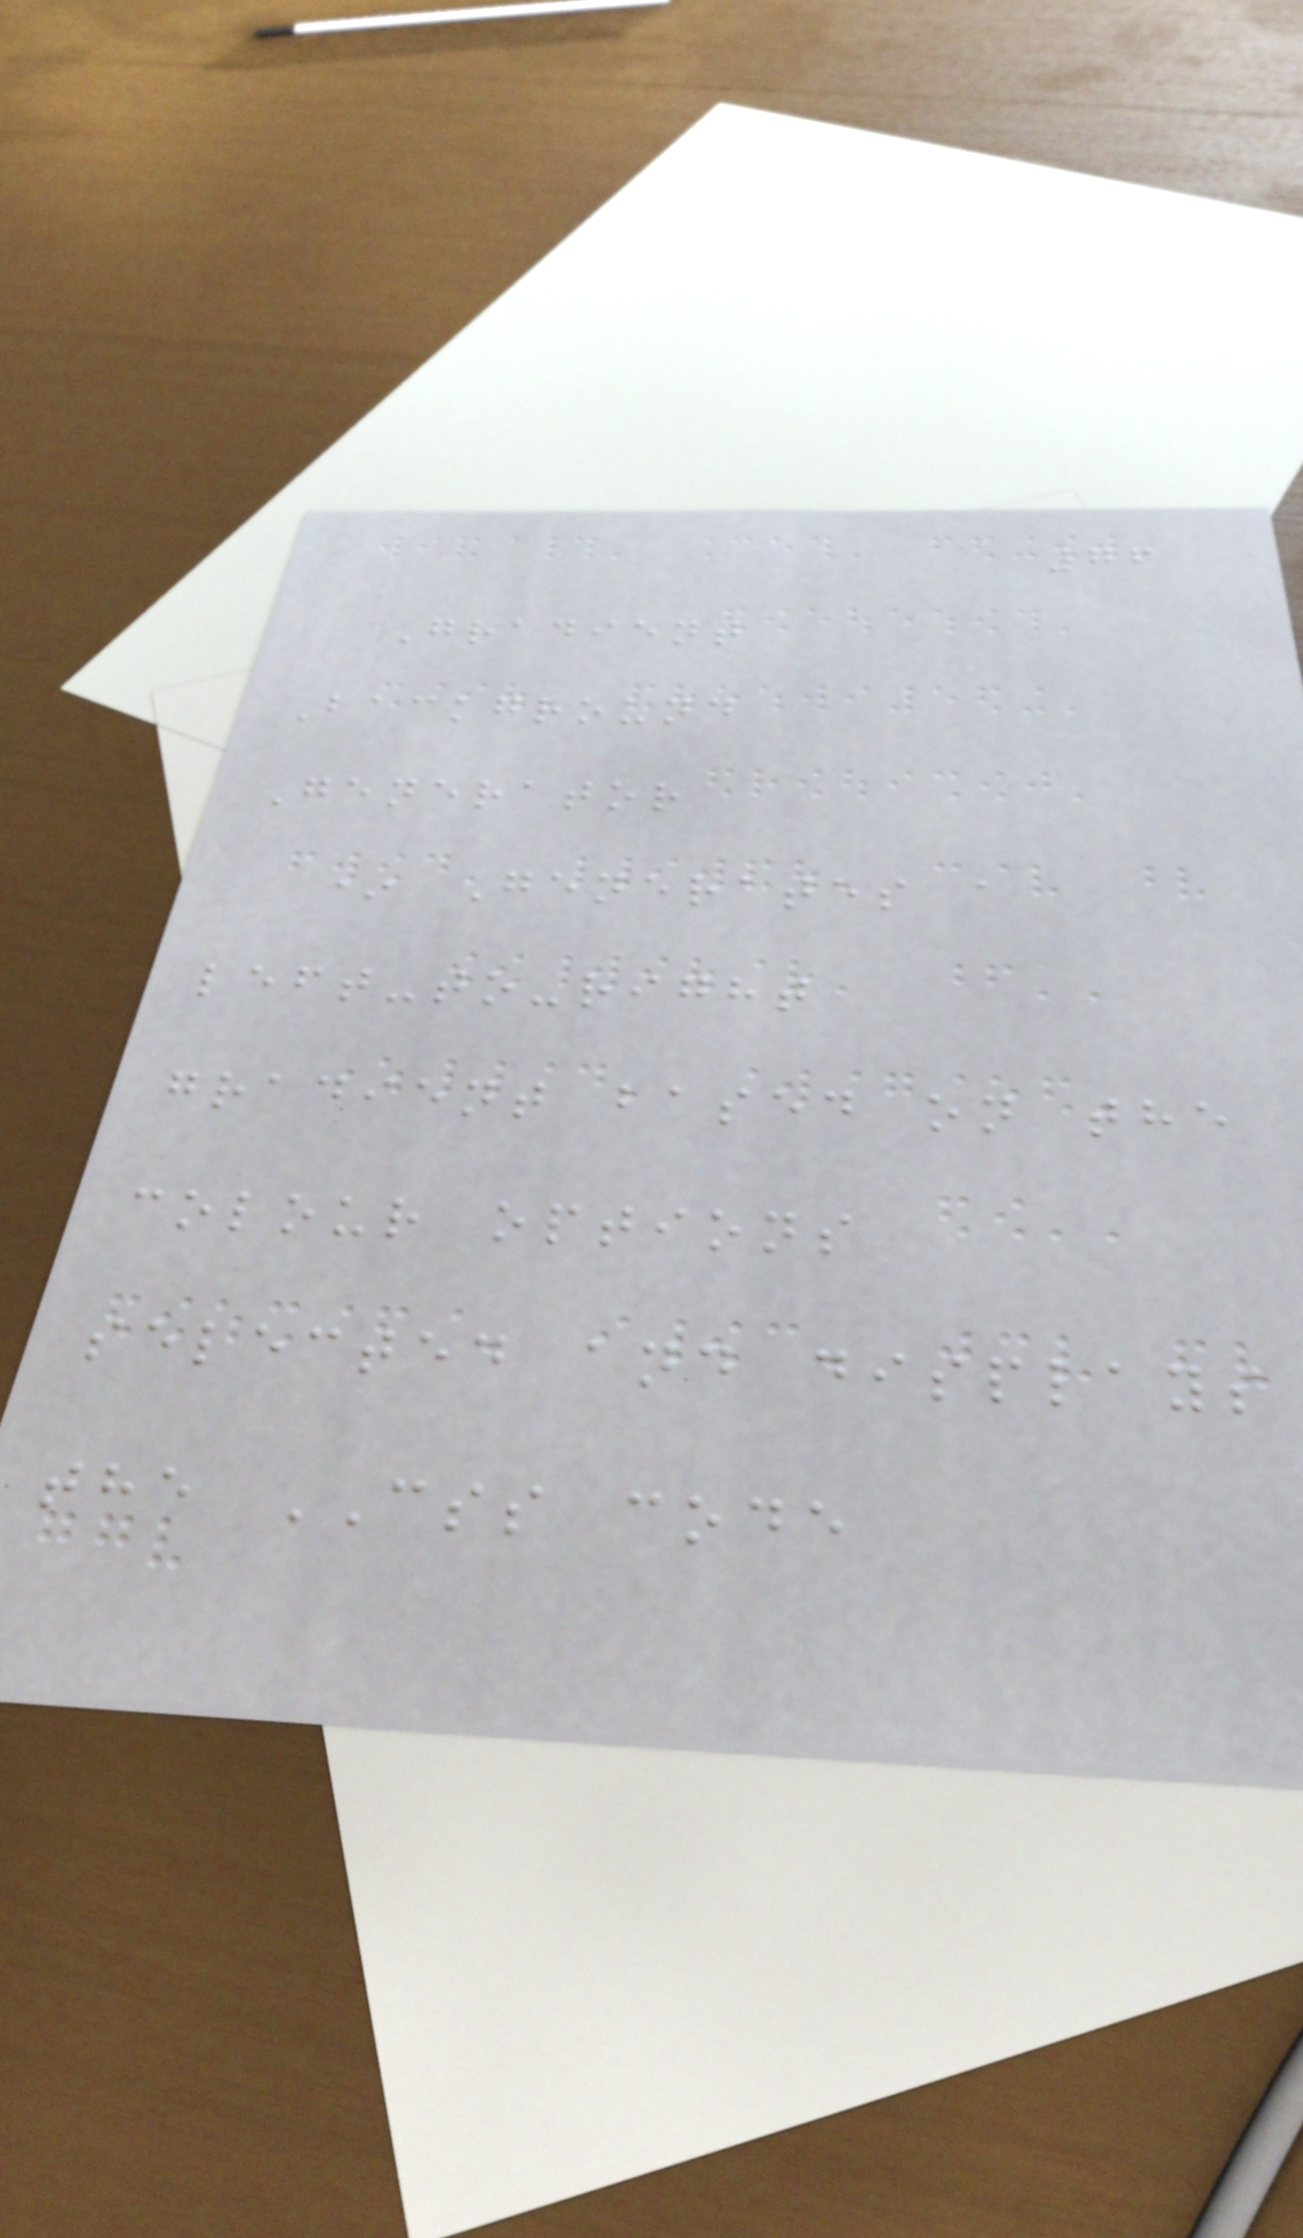76
Gradient
Background
Generator
* Generates a
left-to-right
gradient based on the
colour options
selected and displays
the CSS code
